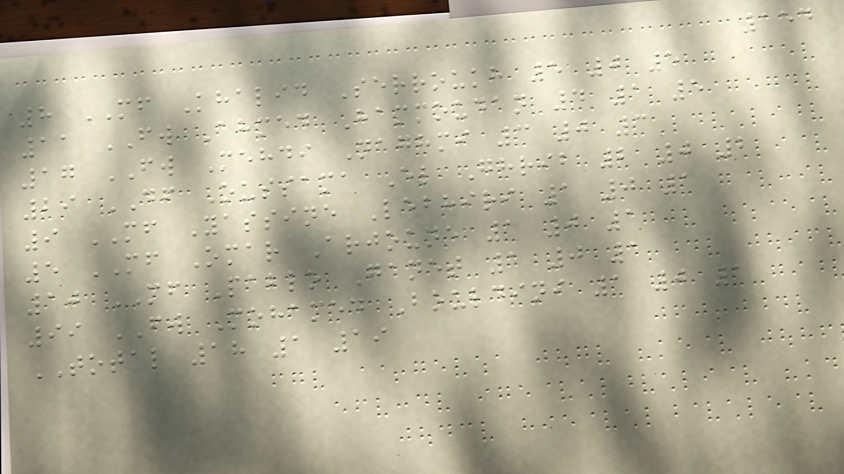154
8 MF Khalid Serroukh 5 0 5
11 FW Ahmed Hammoudan 4 1 5
17 FW Mehdi Naghmi 3 0 3
29 DF Oussama El Ghrib 2 0 2
9 MF Yassine Lebhiri 1 0 1
5 MF Omar Arjoune 1 0 1
10 MF Pablo Ganet 1 0 1
99 FW Mohamed Bouldini 1 0 1
TOTAL 18 1 19
